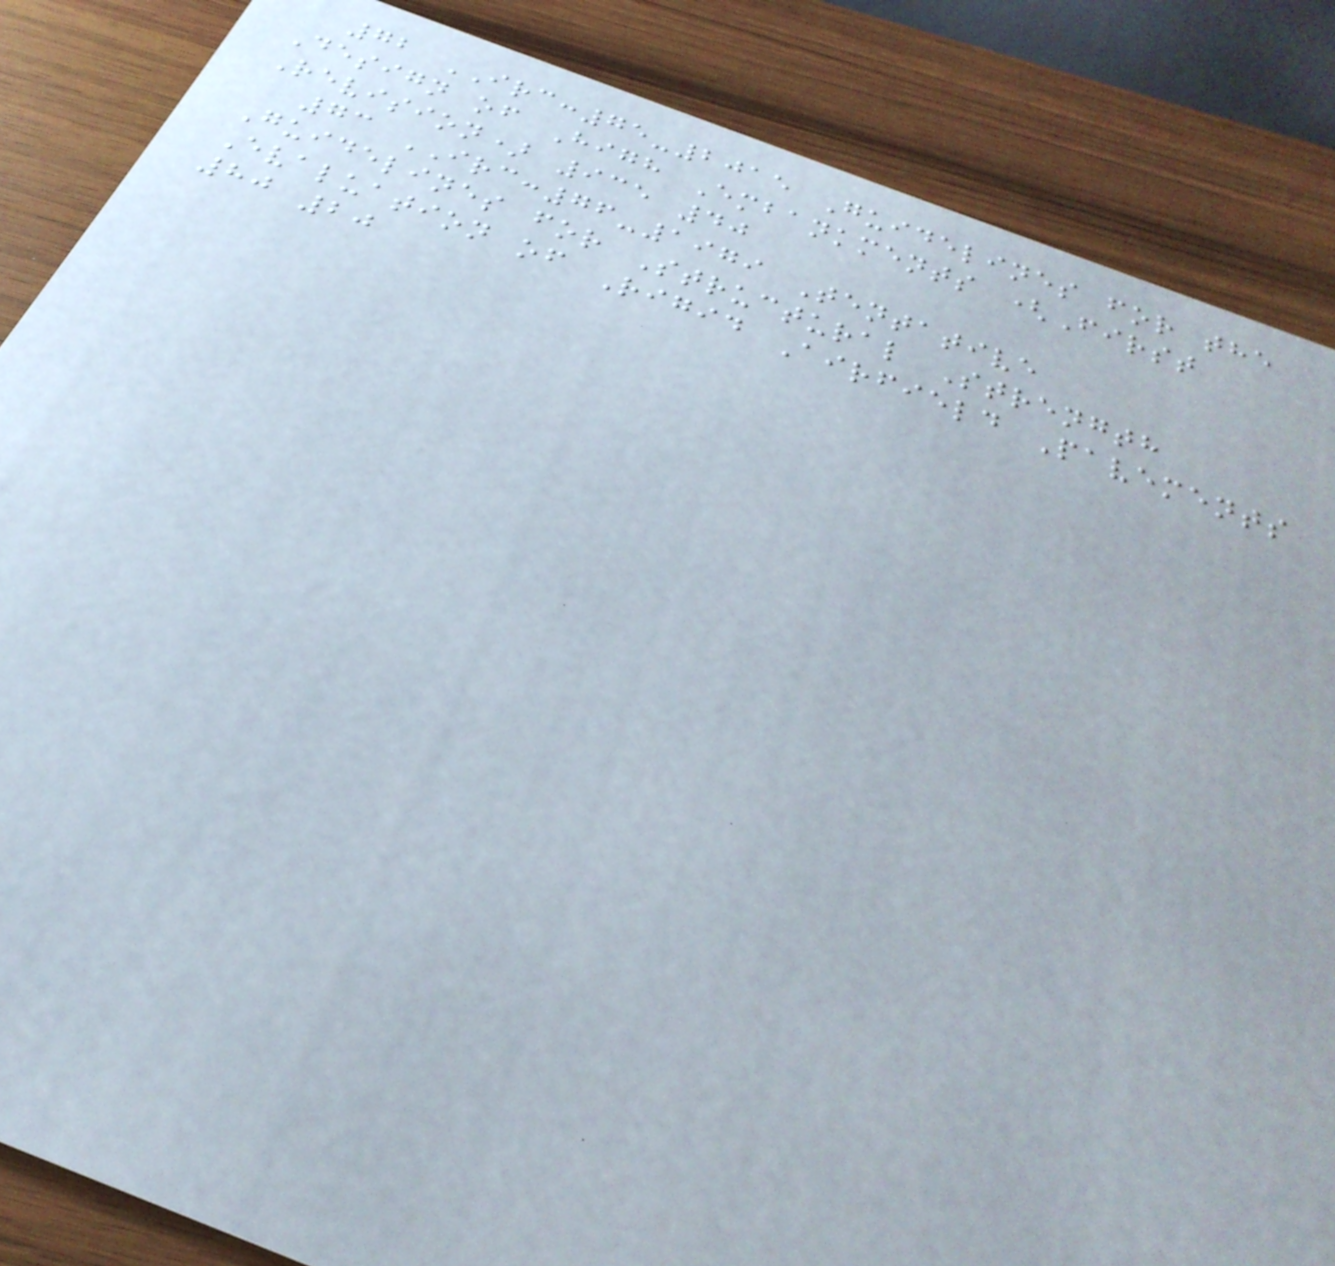72 IRC:75-2015 Guidelines for the
Design of High Embankments (First
Revision) 935 40
73 IRC:76-1979 Tentative
Guidelines for Structural Strength
Evaluation of Rigid Airfield Pavements
80 20
